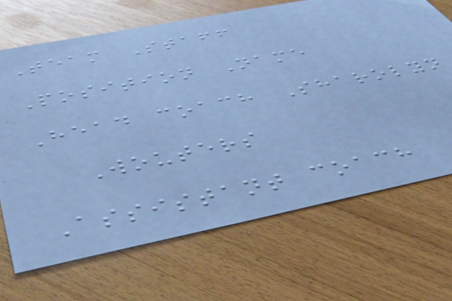Team Staff
Position Name
Head coach Sharolyn
Wouters
Assistant coach
